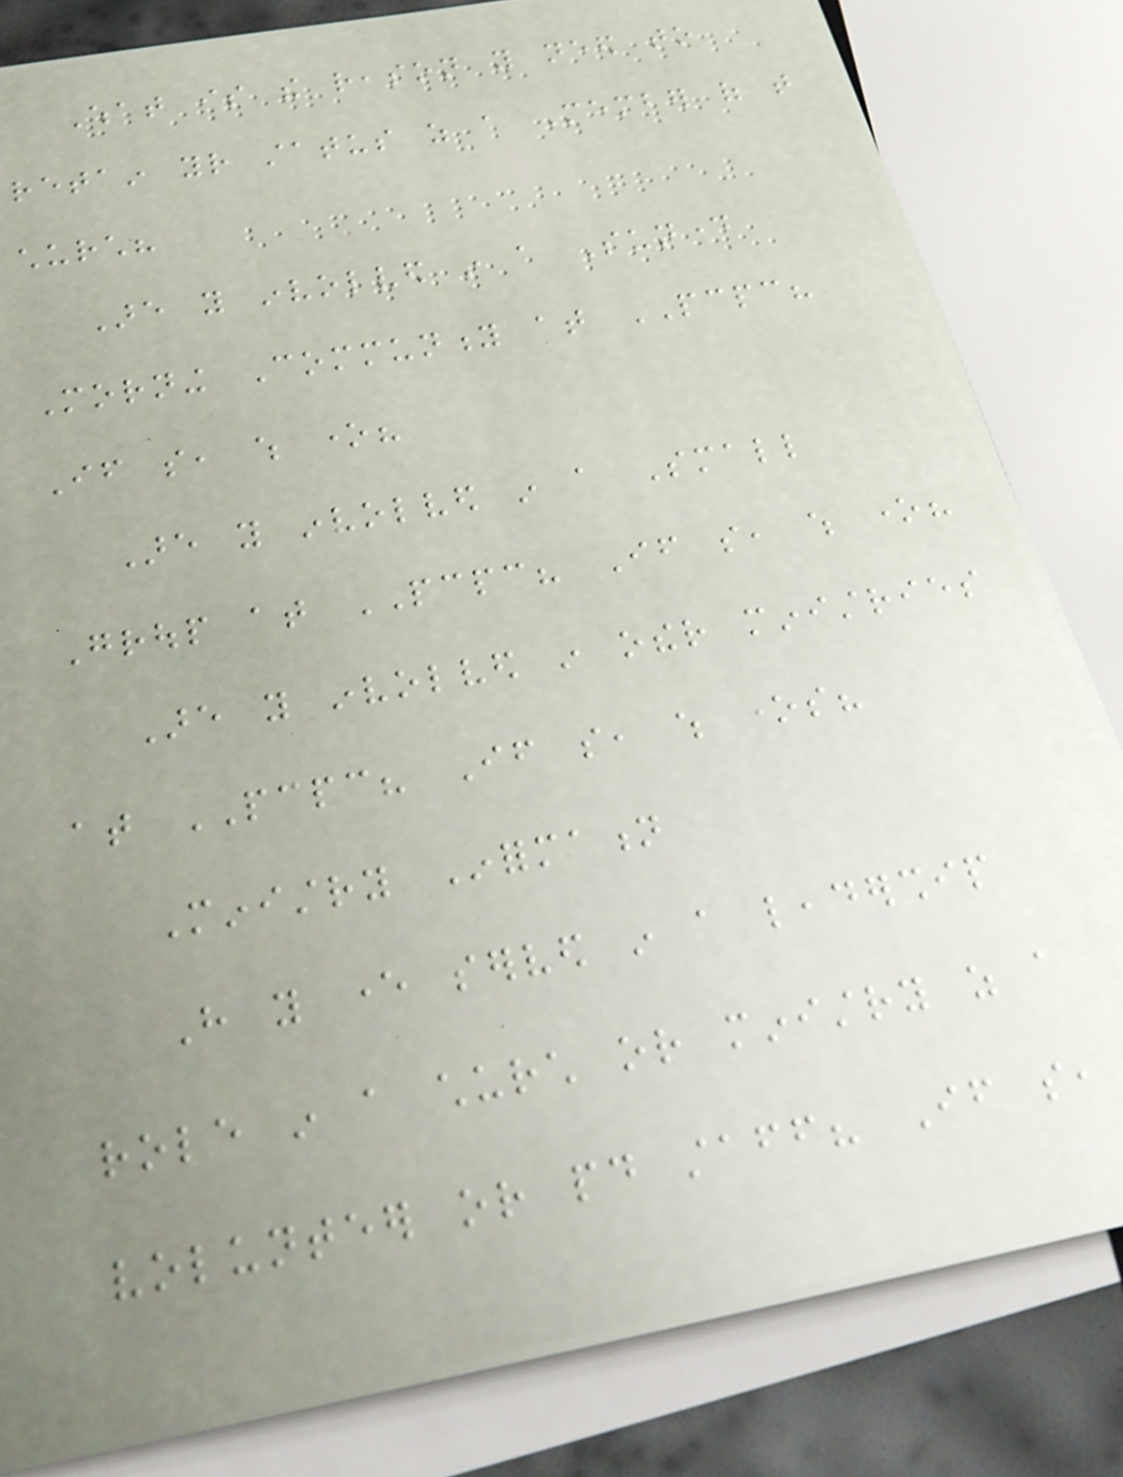What is the reason you need to
retain your status as a Member of that
church?
Are you involved in a Sunday
Morning Community at PCPC?
If so, which one?
Are you involved in a Small
Group at PCPC? If so, which one?
Are you involved in other ministries
at PCPC? If so, which ones?
Ministry Information
Have you ever served in a leadership
role in a church or ministry as a
volunteer or paid staff? If so,
